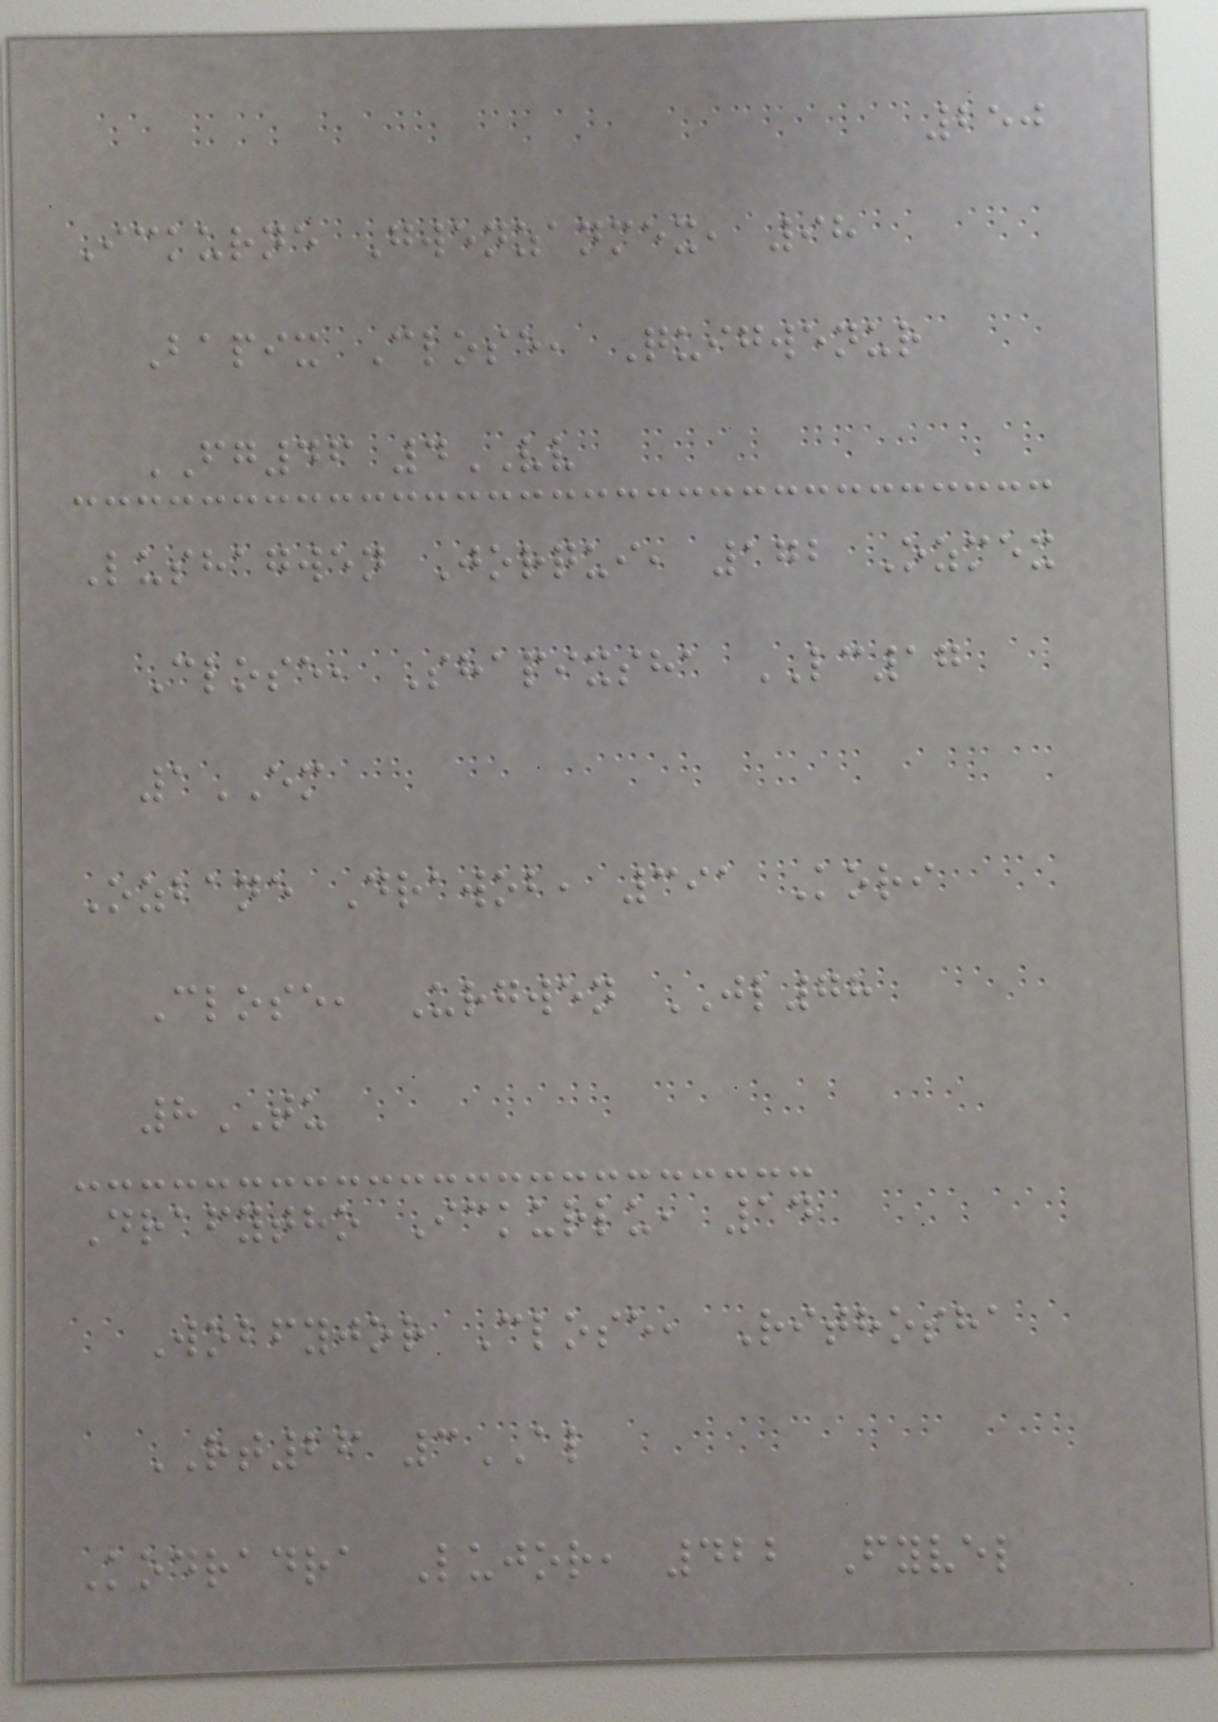250
Ickurne Gwenzanmex, 98
Bapix Close, Quigwenur
FG46 4VV
Lushagwen Jorqui, 172 Ozmex
Close, Shapixsha LC17
1EM
Ozbane Drawob, 391 Kori
Close, Urgwen JL78
8TU
Drafytho Ickurlu, 14
Wobfyjor Close, Rithosha
RT26 3AL
Kodradra Lujor, 422 Fyvel
